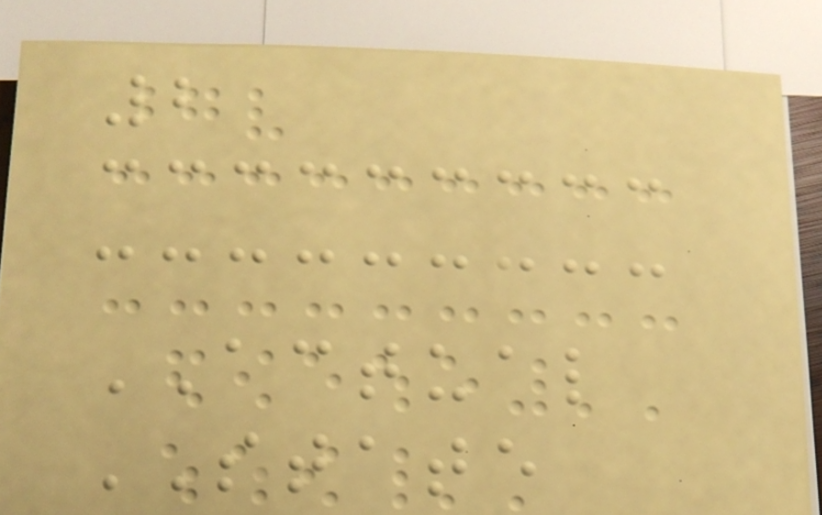2
ACTUAL
STATE
